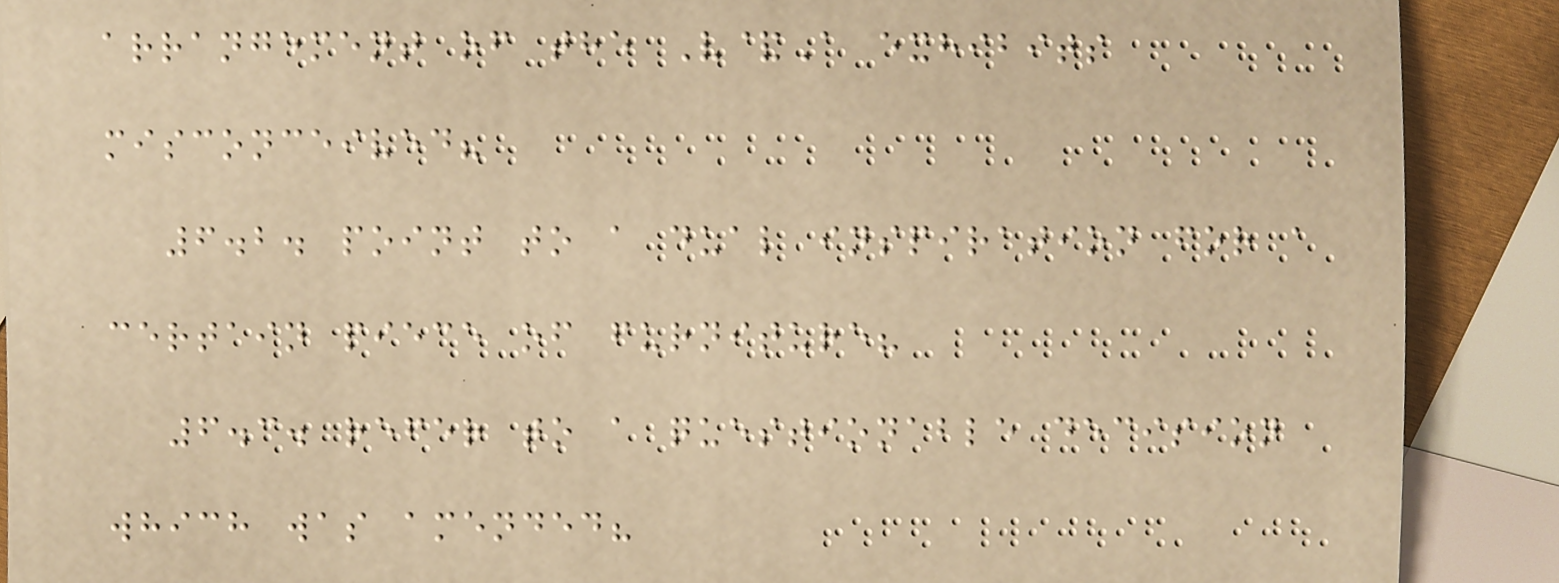arrangement of the V&A exhibits
misconceived?
6.2. point to a dual inspiration for a
certain piece of furniture?
6.3. refer to a questionable decision
which was amended?
